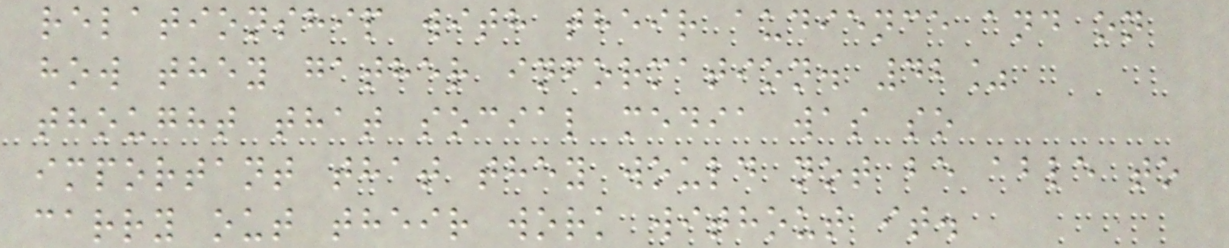relationship with their audience and on
how they gather information. 42%
thought that social media was so
important that they would not be able to
carry out their work without it.
